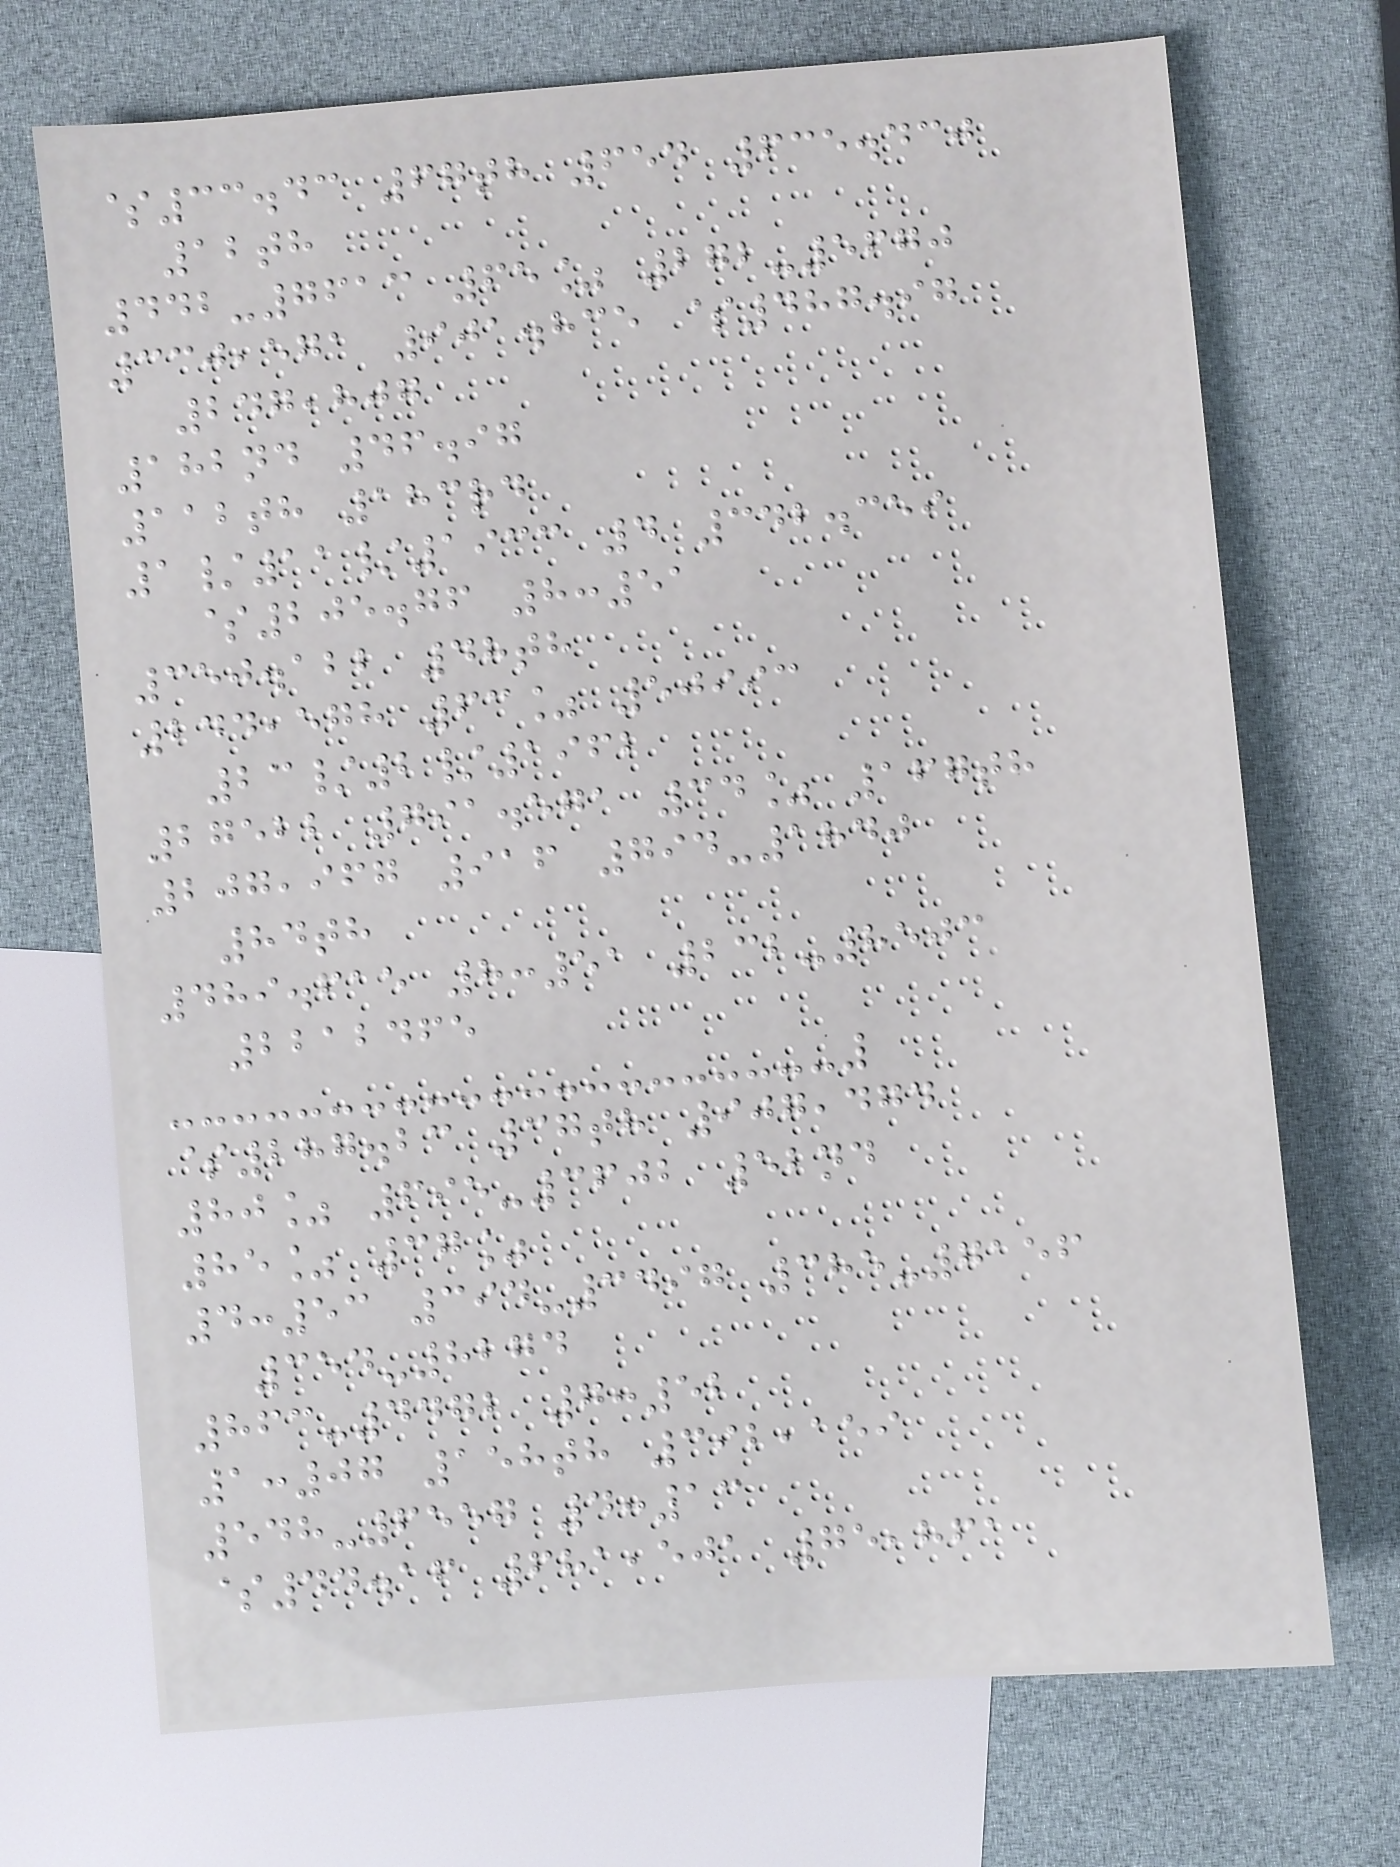$33.43 67th 654 635.430
12th
442-7613 65% 272-5670
330,571 901.835 $487.97
247,807
182nd 46.97
112th 183rd
1/11/1933 4 342.359
$205.76 8:51
350.122 48th
244,578 63% 50993
23/2/1962
27522 791.571 34% 167th
207,967 916 794-1840
84th
489.615 8:51 232-8503
2212465
$287.23 37th 907,474
80% 695-3602 52nd
85% 37%
4:53 394-3497 385-7156
354-8274
863-4472 7:52
1:07 158th 392,159
548-6557 4:13
$44.16 681,501 75,861
